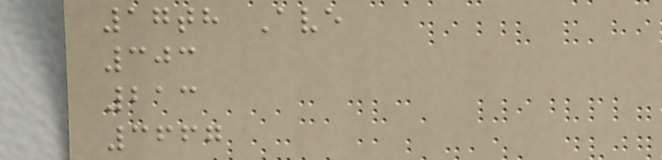17th Ave
303
213
3667
